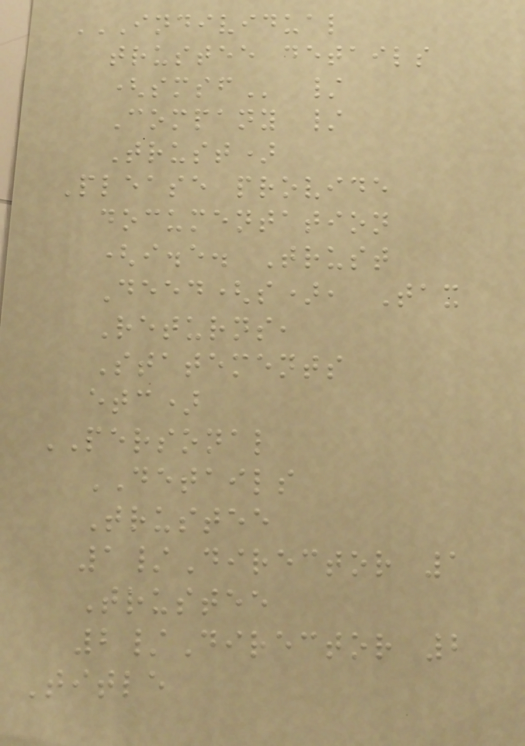INDIVIDUAL
TRUSTEE DETAILS
(SMSF /
Company /
Trust)
Please provide
documentation
(i.e. Trust
Deed(s), Tax
Returns,
Statements
etc)
PERSONAL
DETAILS
Trustee
1/Director 1
Trustee
2/Director 2
Title
